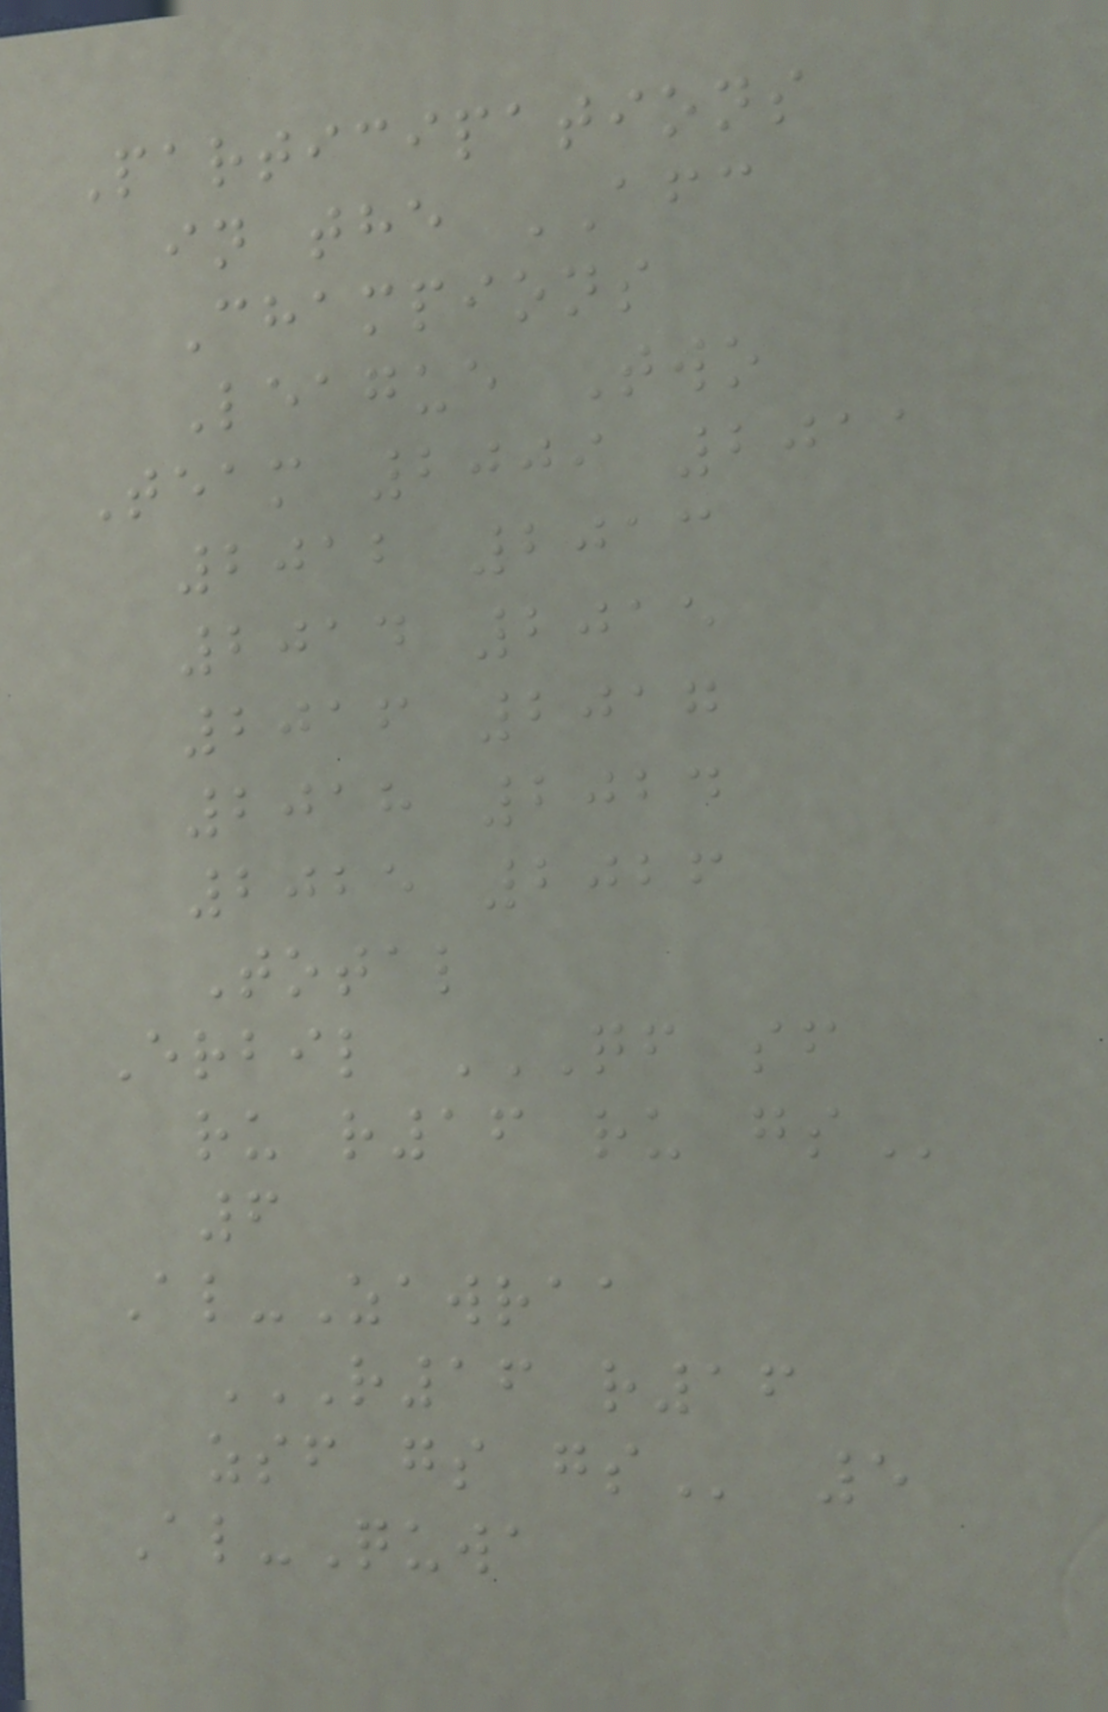Participations
in the AFC
Champions
League Two
Team 2009 2011
2012 2013
2014 2015
2016 2017
2018 2024
2025 2026
Total
Erbil QF SF
RU R16 RU GS
6
Al-Zawraa
R16 R16
ZSF GS GS 5
Al-Quwa
